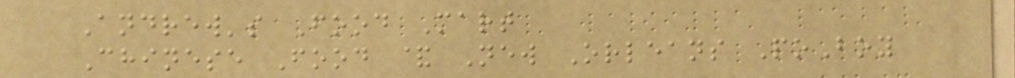Andrew's Food Mart
Chinese Food & New Orleans PoBoy
